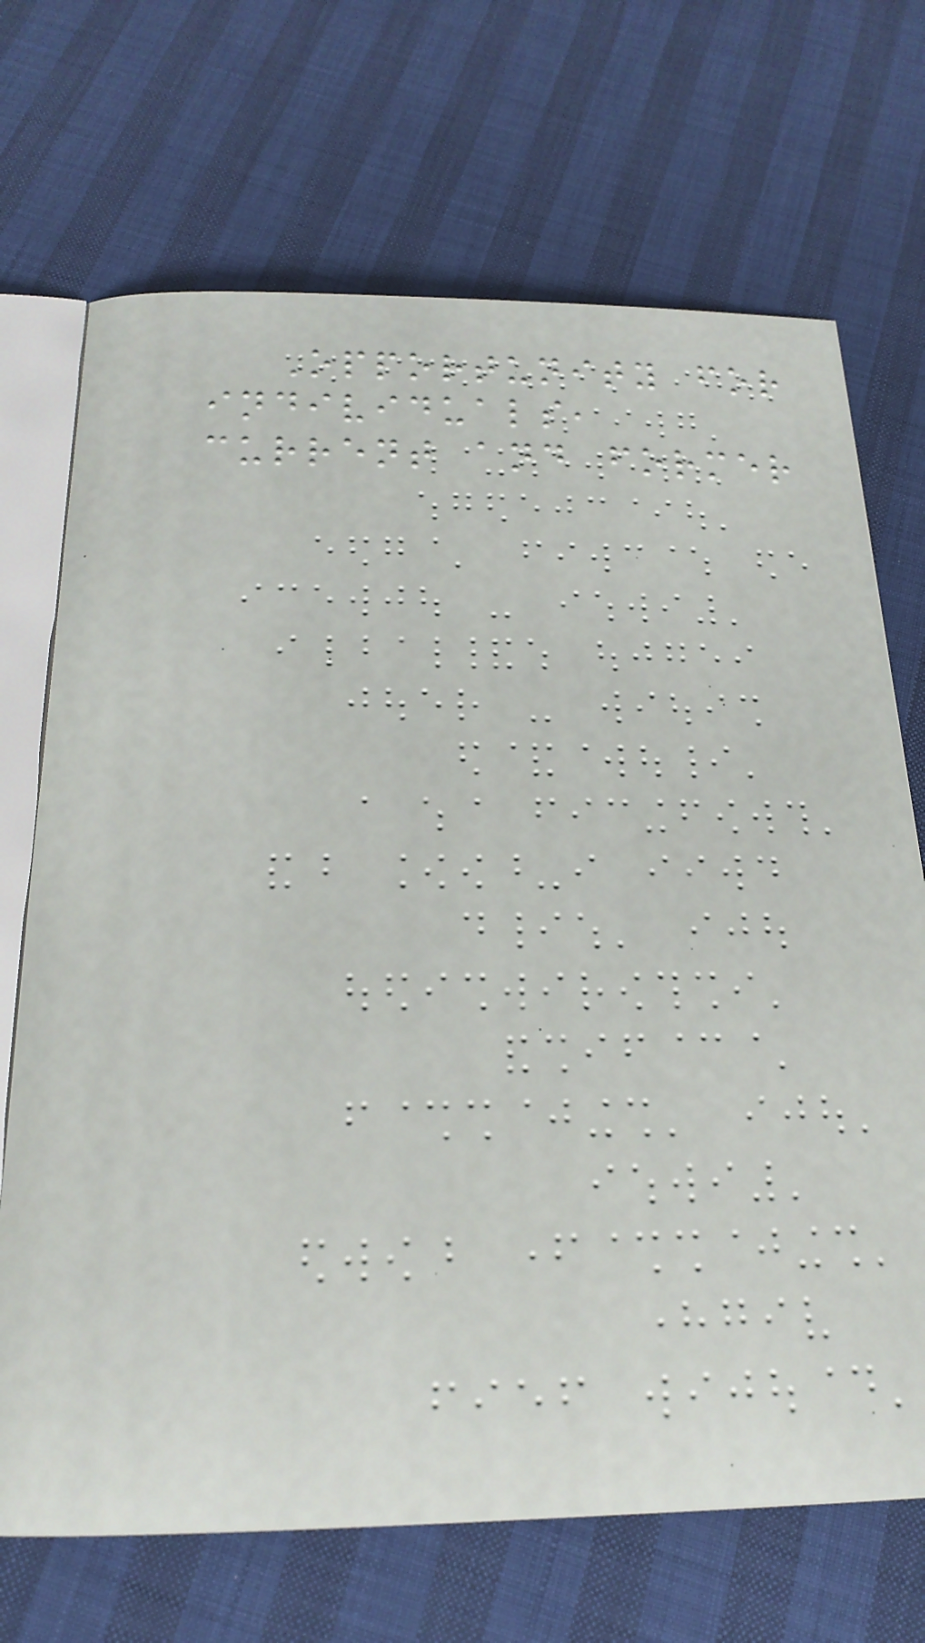Opportunity for
individuals,
current and former
